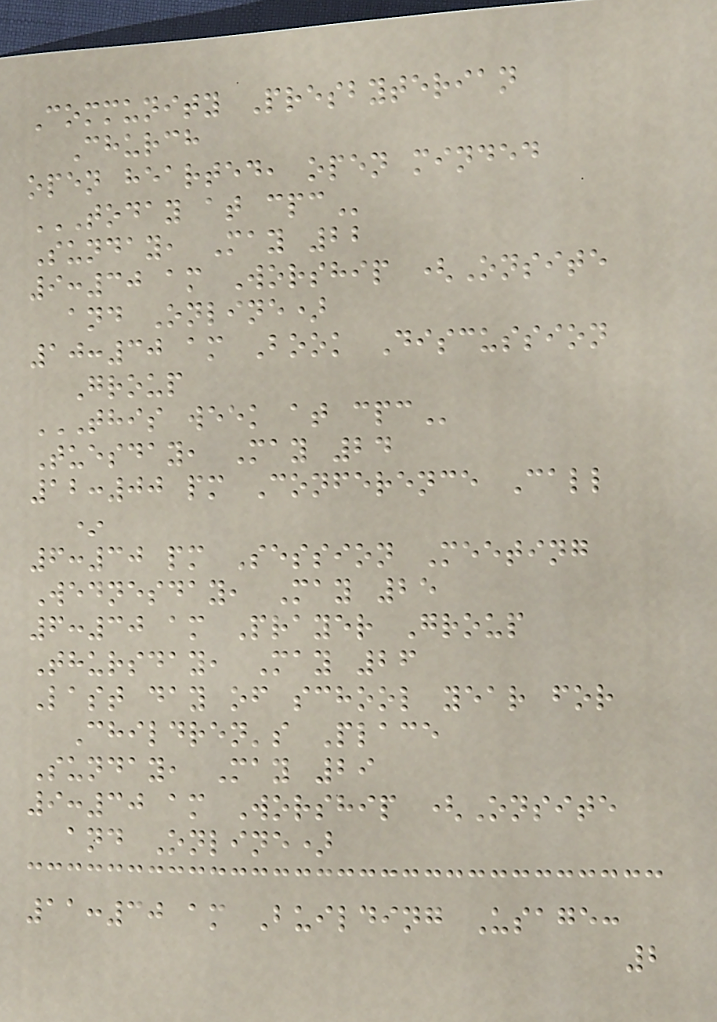Community Presbyterian
Church
open hearted, open minded
TODAY AT CPC
Sunday, May 22
9:30 am Worship (Onsite
and Online)
10:30 am Book Discussion
Group
THIS WEEK AT CPC
Tuesday, May 24
12:00 pm Conference Call
*
6:30 pm Session Meeting
Wednesday, May 25
6:30 am Prayer Group
Thursday, May 26
Last day of school year for
Children's Place
Sunday, May 29
9:30 am Worship (Onsite
and Online)
11:30 am Building Usage:
2
